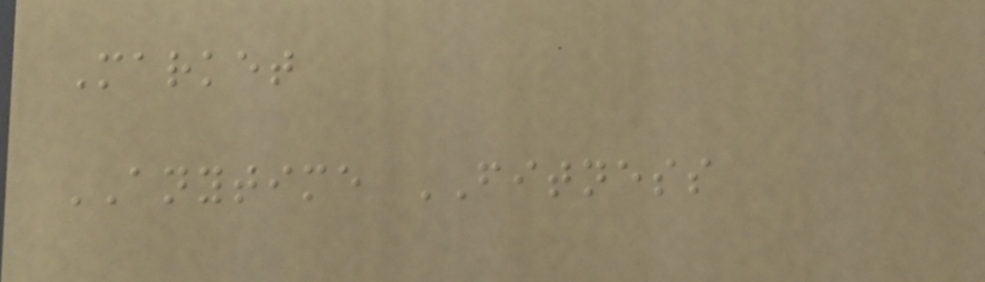Market
ANYTIME FITNESS
